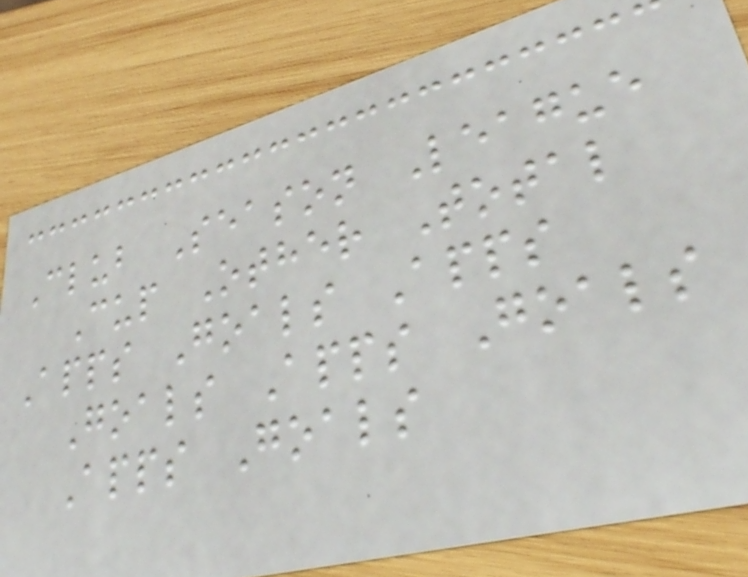Club Season League
Cup Other Total
Apps Goals Apps
Goals Apps Goals
Apps Goals
